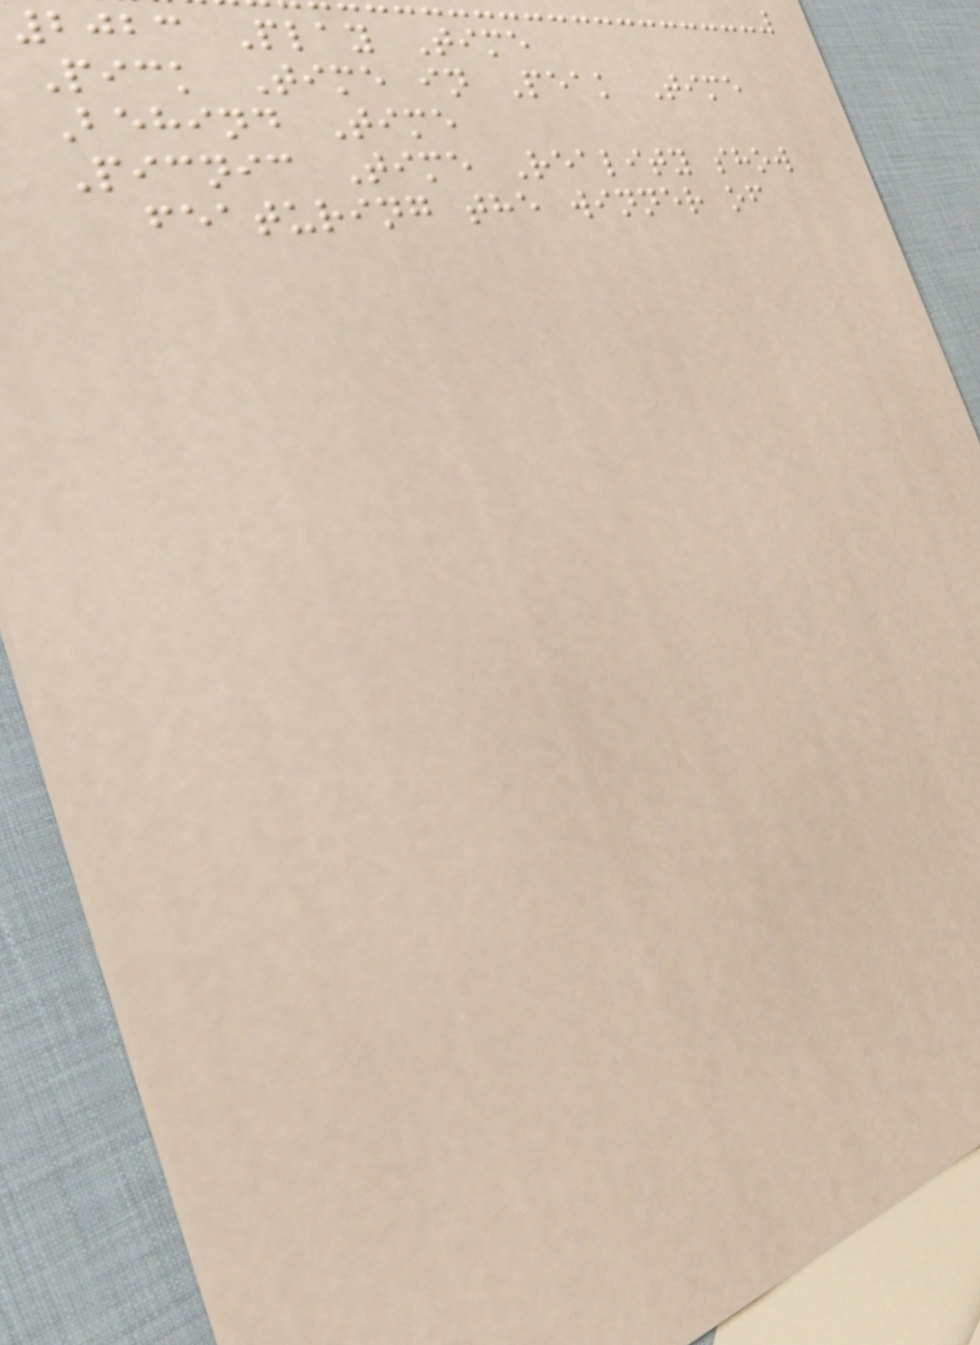2023 Play Time
Pick Time in Peak Time
Behind Time
Picnic Time Reality show
featuring the winner of
